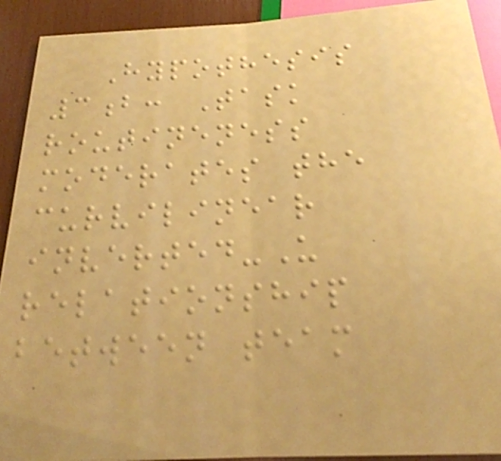Hypothesis
3b: Task
routineness
moderates the
curvilinear
inverted-U
relationship
between team
